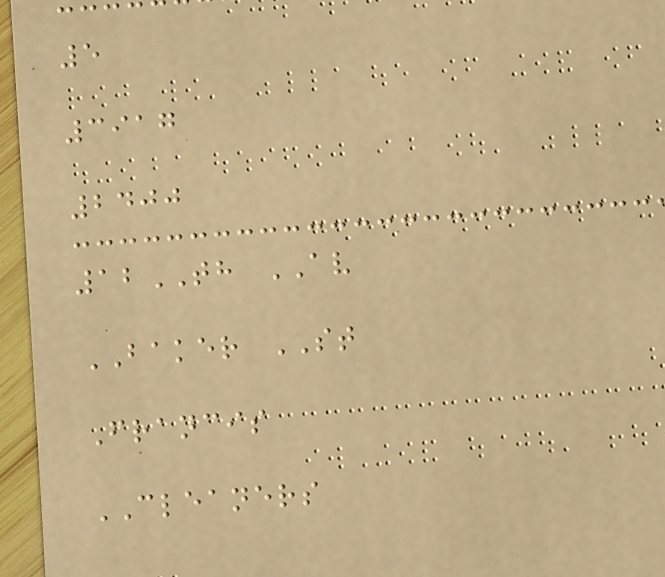5
3917
2400
12TH AV
BAKER ST
Francis
CLEANERS
